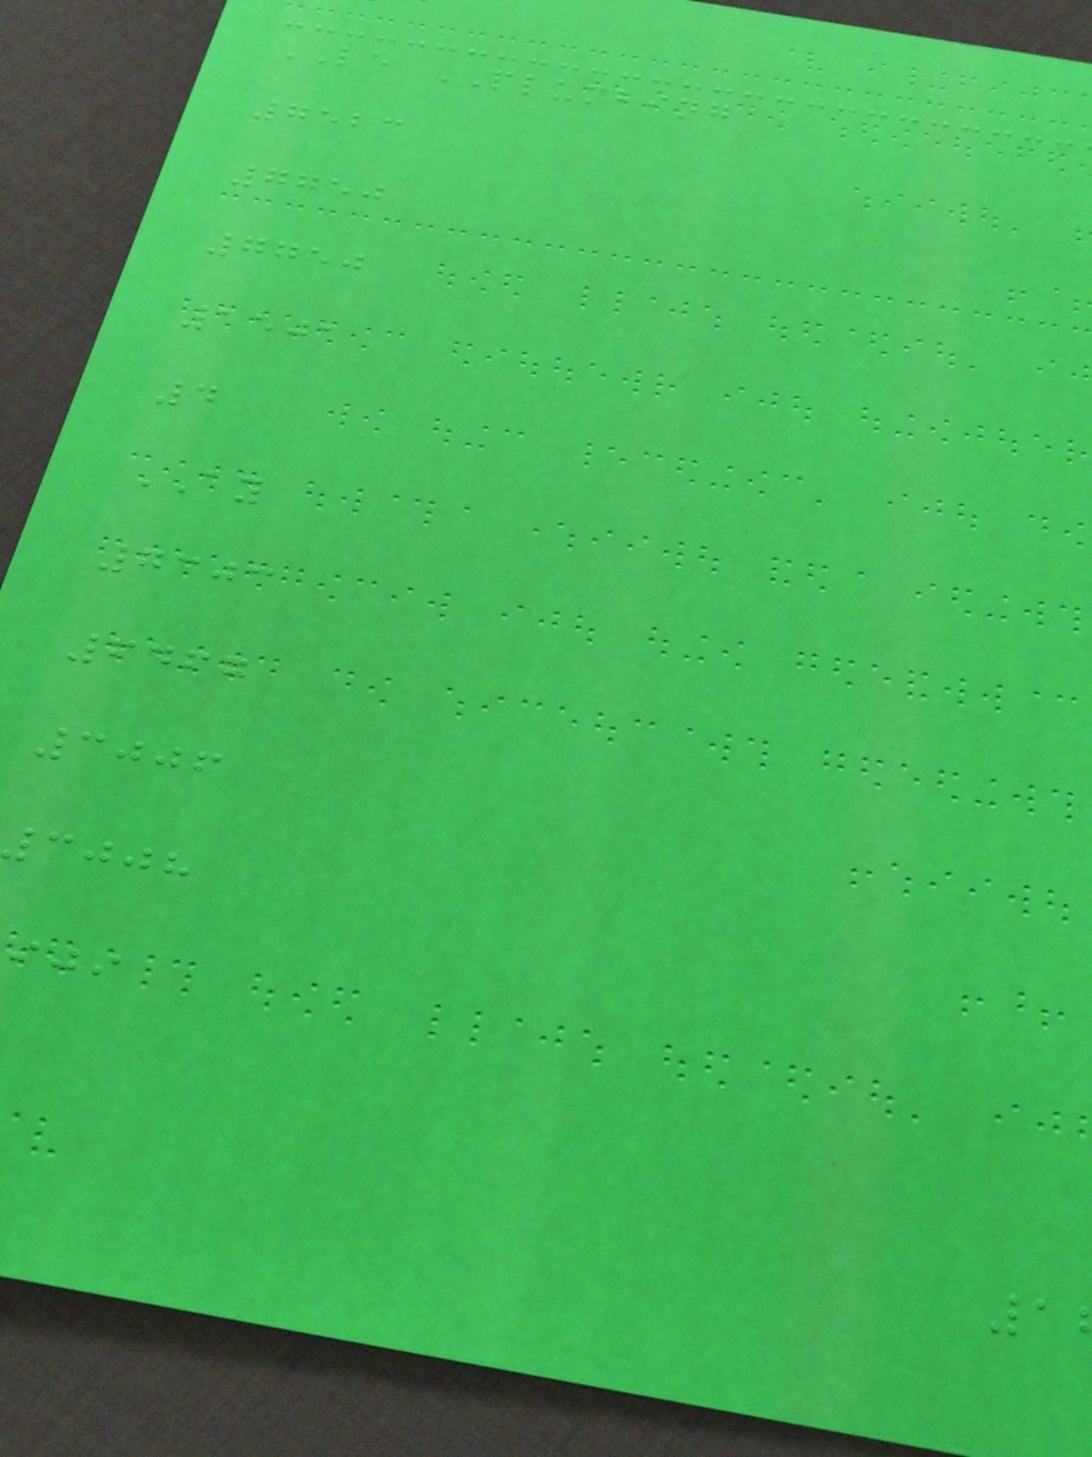LE PLUMBING
7523
7750
7750
1501
4
AY
7303
6467
3006
cjjh
